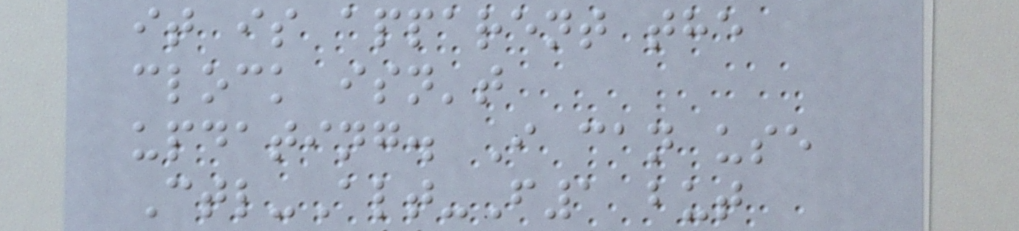it is apparent the
clock isn't
updating. I can use
Ctl-Alt-F1 but
